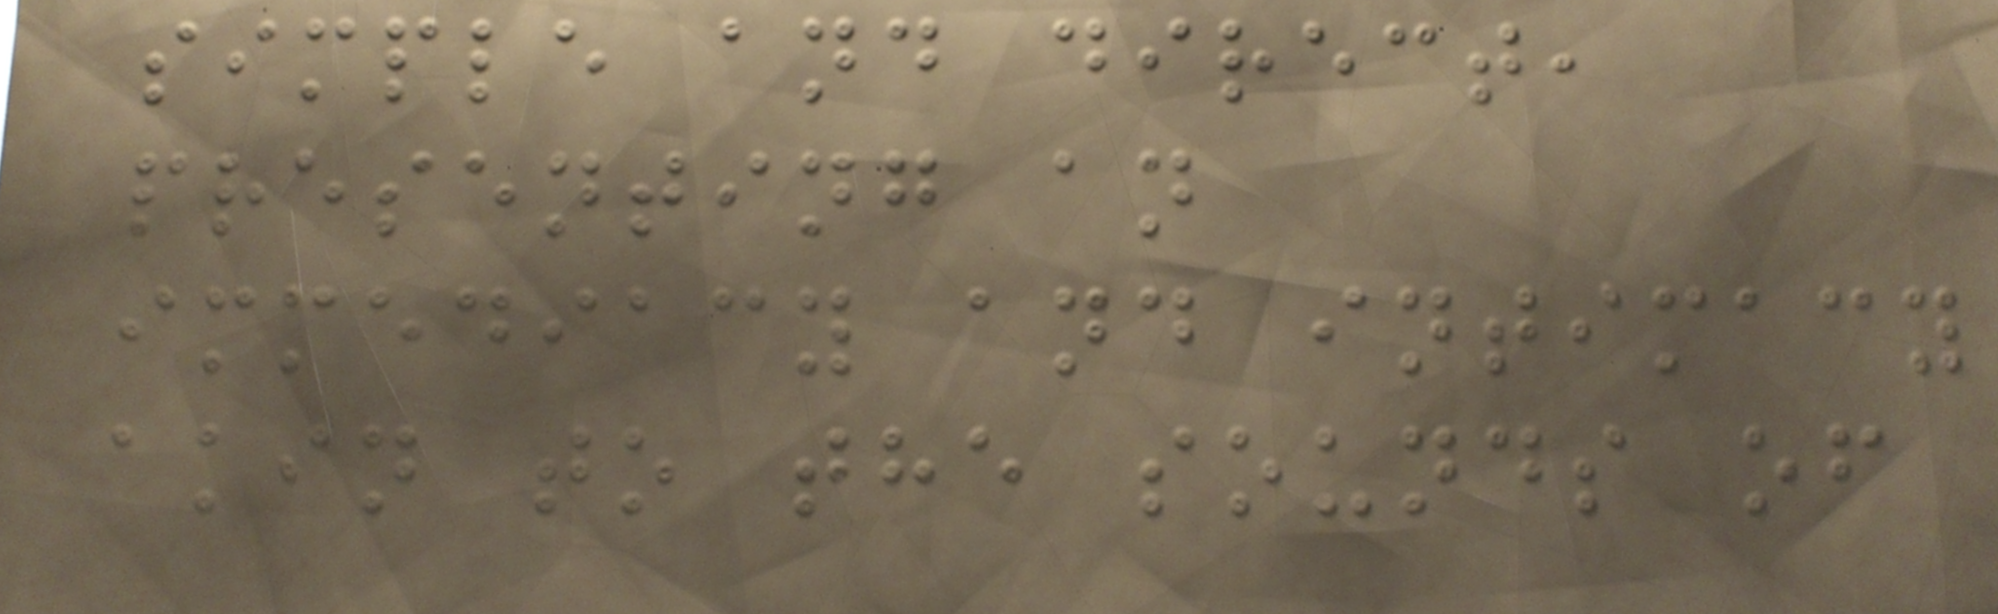simple and direct,
presenting an
immediacy and intimacy
akin to the sounds of
